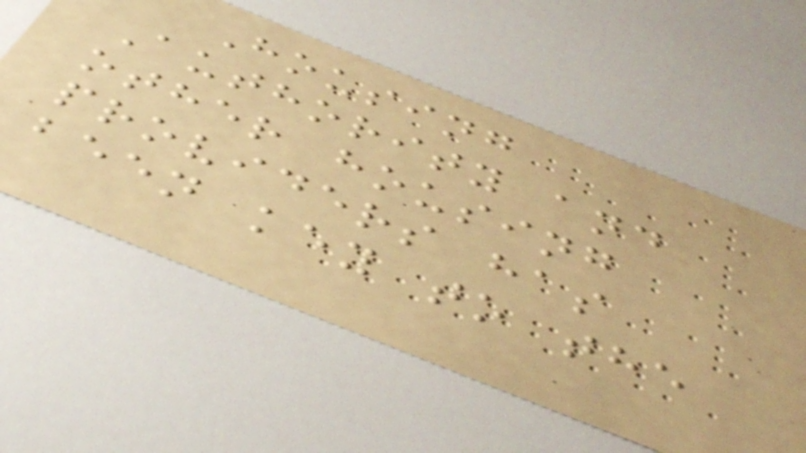Housing
Authority and
other housing
providers has
been key to the
